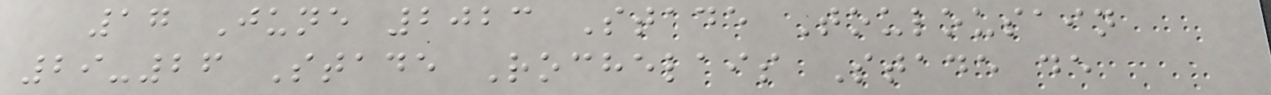17 June 2023 Stade Toulousain
29-26 Stade Rochelais Stade de
